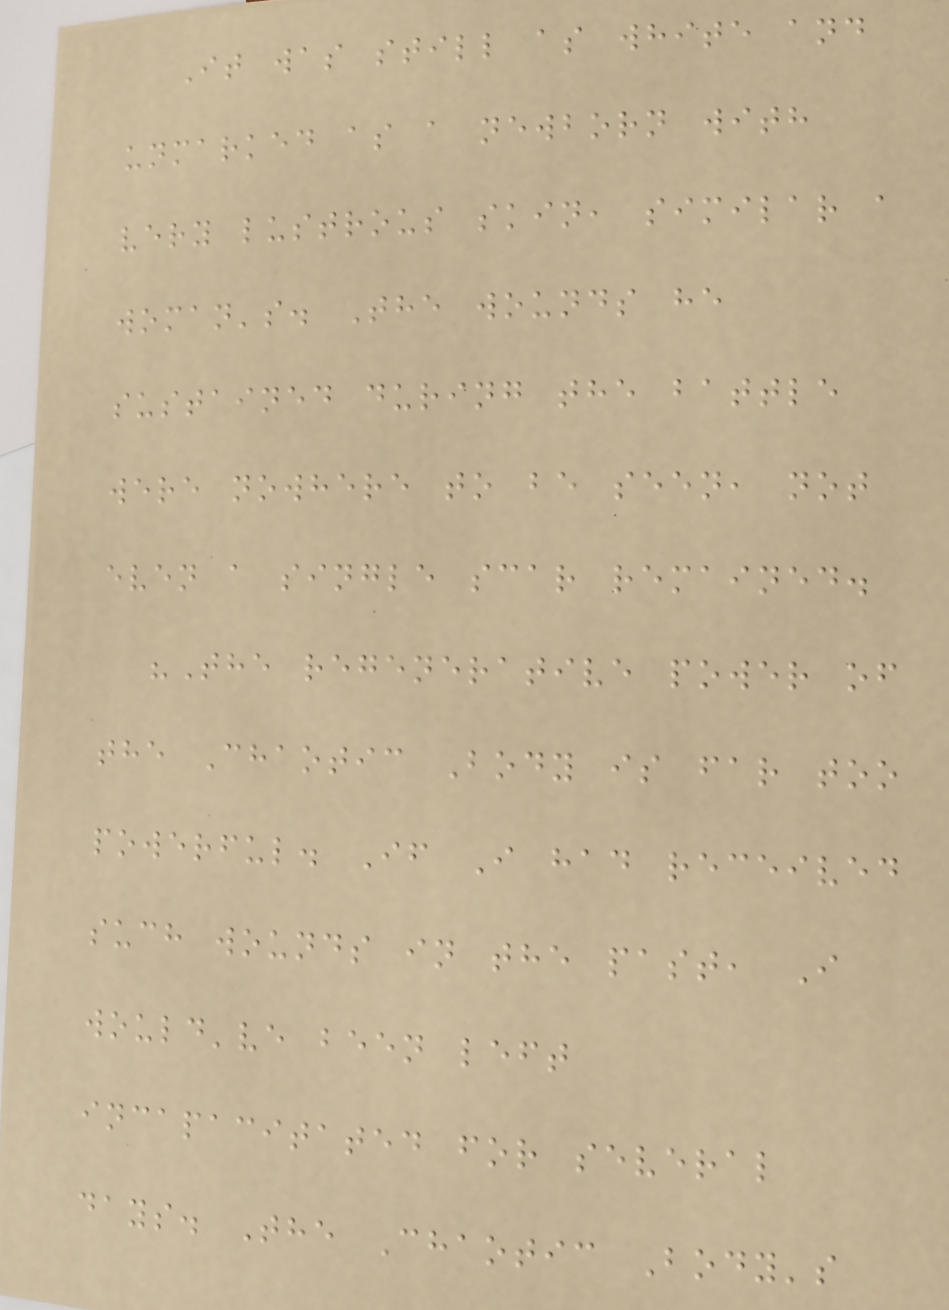It was still as white and
unmarked as a newborn with
very lustrous skin, similar a
woman's. The wounds he
sustained during the battle
were nowhere to be seen, not
even a single scar remained.
"The regenerative power of
the Chaotic Body is far too
powerful. If I had received
such wounds in the past, I
would've been left
incapacitated for several
days. The Chaotic Body's
